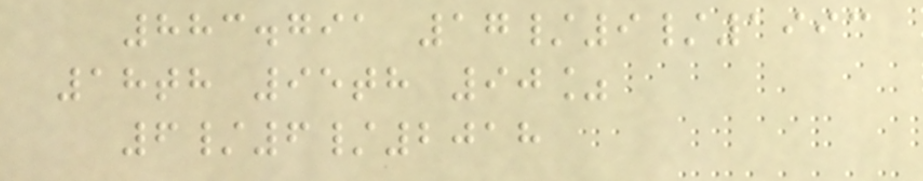883.791 17/9/1993
18th 95th 90%
6/6/2018
